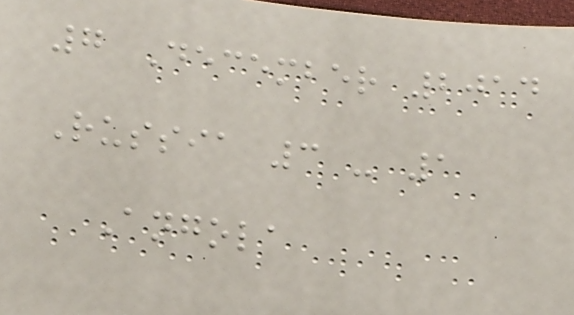7 December 2014
Russia 3 - 1
Angola
